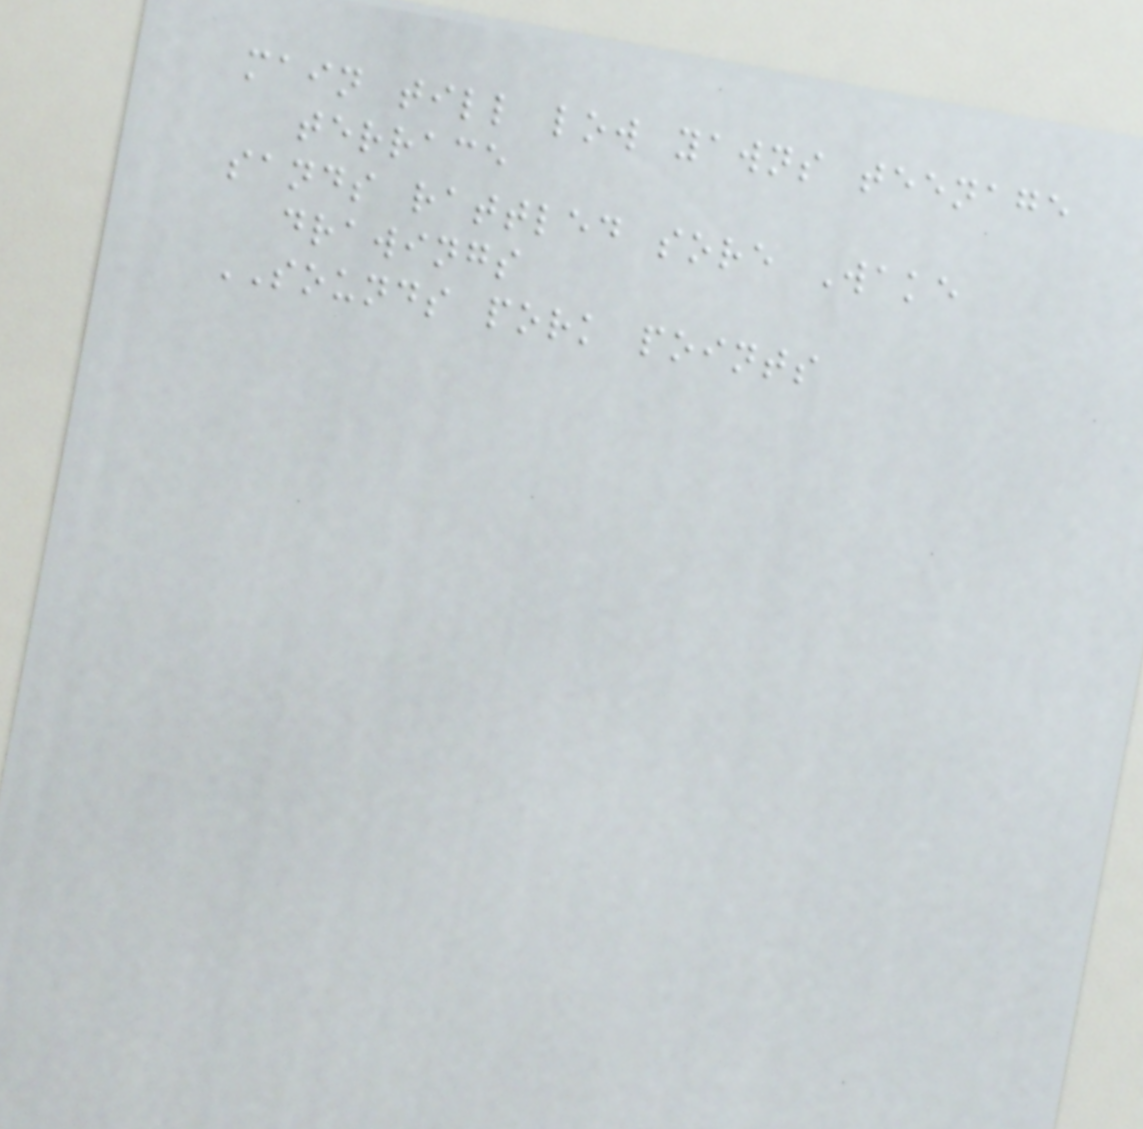main till low yawns teenage
terrace
sands rattled sore Wake
drawings
SOUNDS pork points
